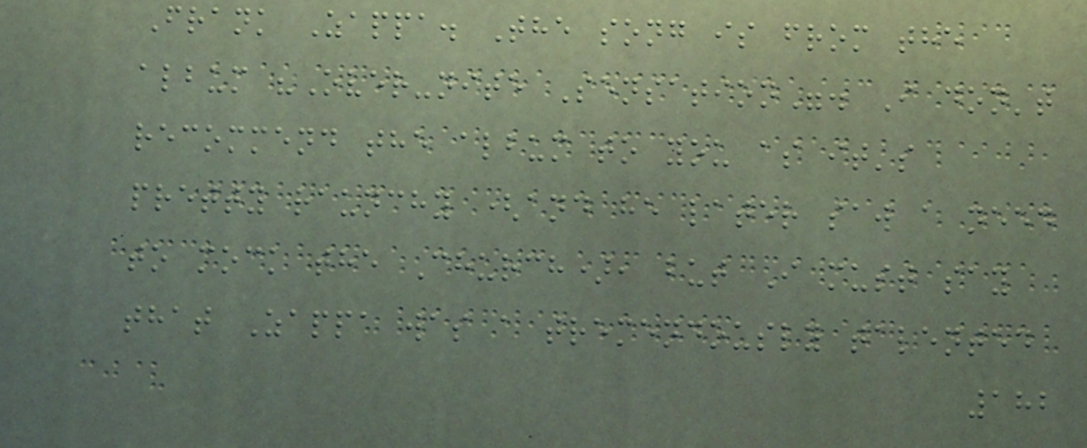Frank Zappa. The song is from the
album "Over-nite Sensation". I don't
recommend the album to you as it's
pretty raunchy (and he later saw a need
to mock the Church), but I must say
that Zappa was a tremendously talented
182
